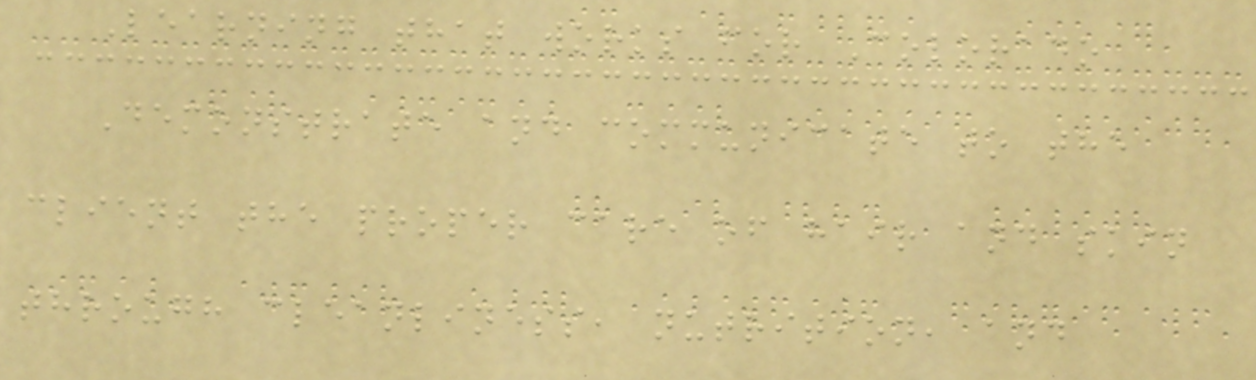Learning that works for Colorado
Demonstrate and communicate to the
client the proper care of hair and skin
through cleanliness, nutrition, and
